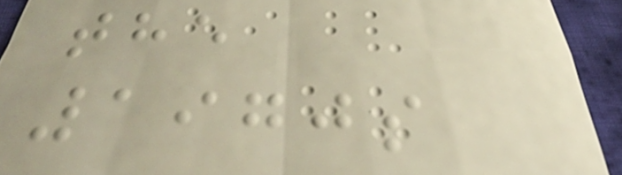the
1970s
